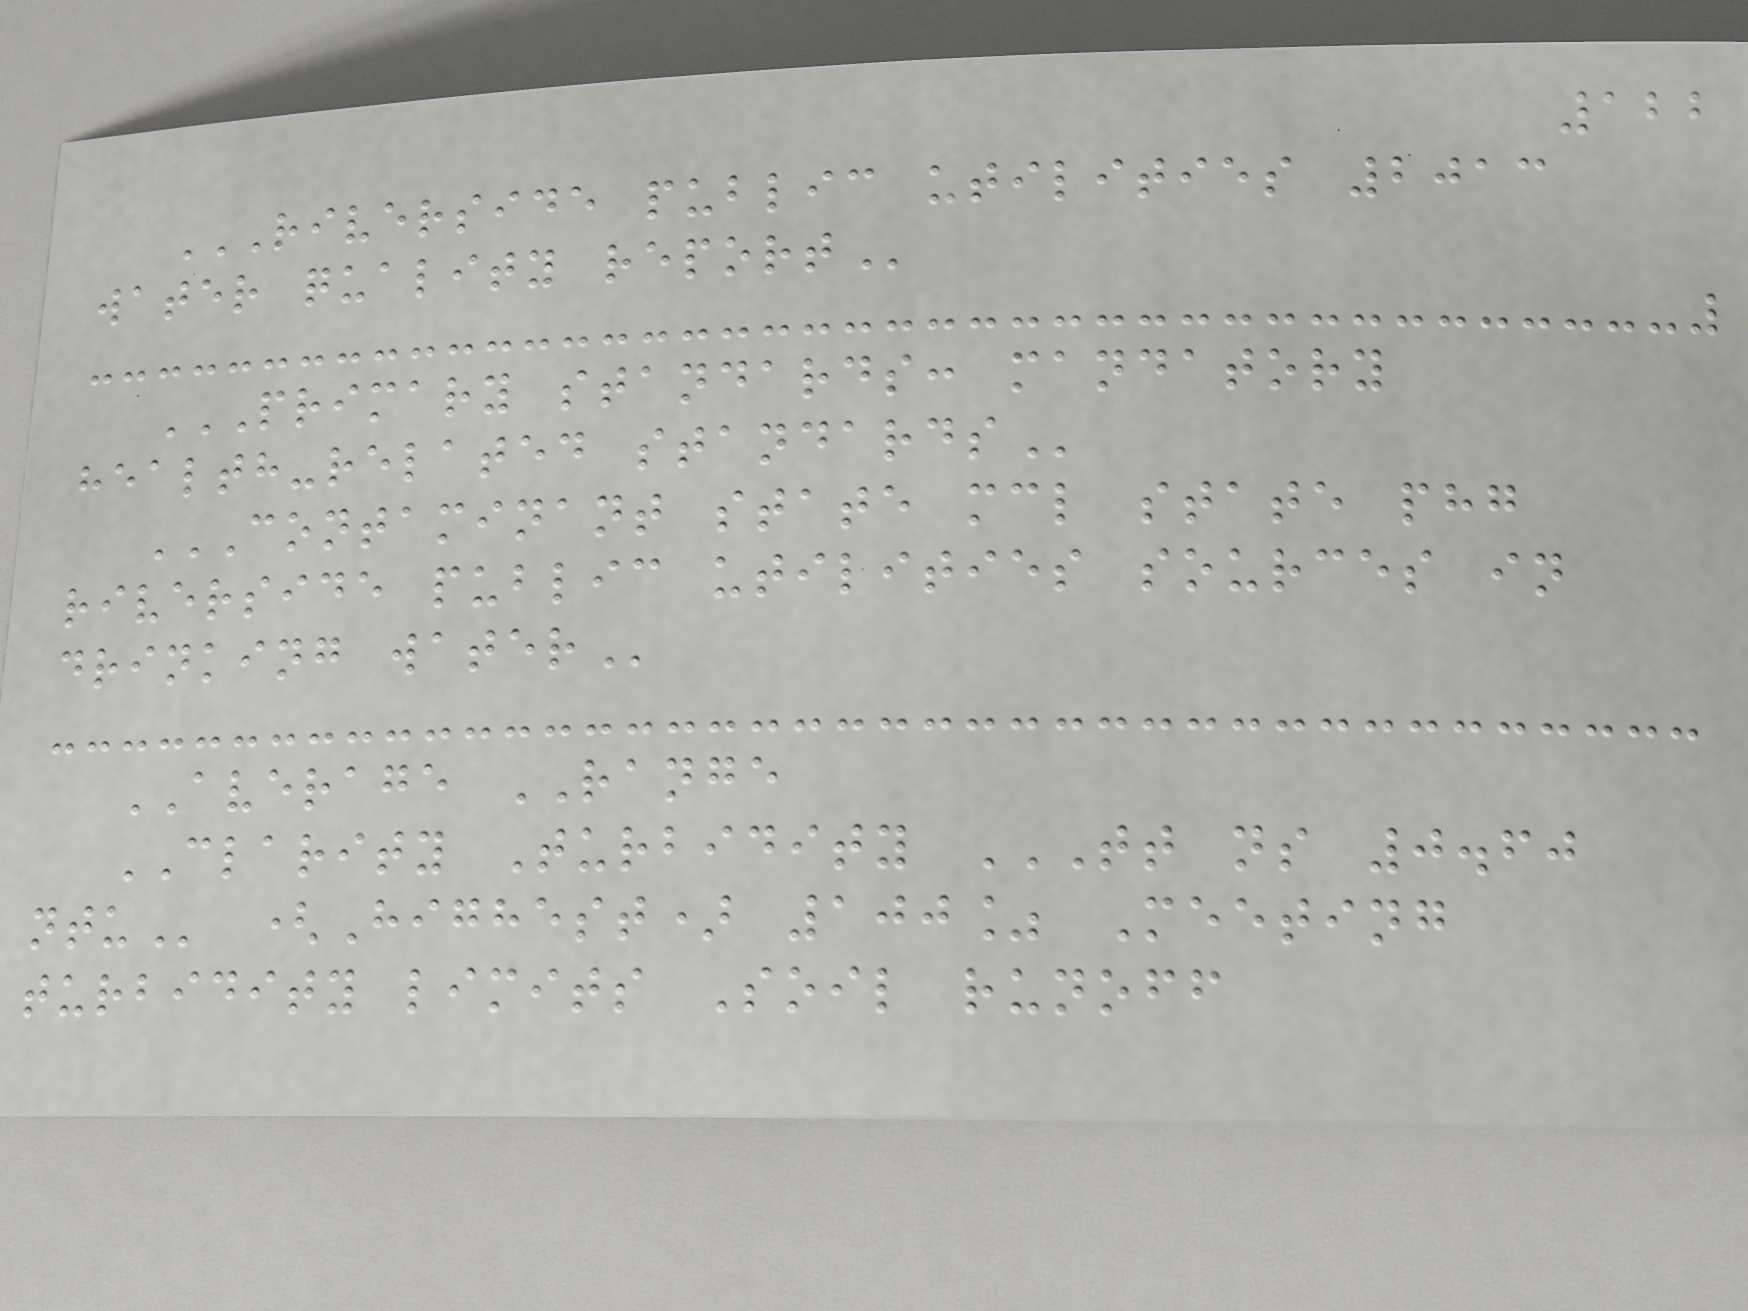122
RIVERSIDE PUBLIC UTILITIES 2013
WATER QUALITY REPORT
PRIMARY STANDARDS: MANDATORY
HEALTH-RELATED STANDARDS
CONTAMINANT STATE MCL STATE PHG
RIVERSIDE PUBLIC UTILITIES SOURCES IN
DRINKING WATER
AVERAGE RANGE
CLARITY Turbidity TT NS 0.60
NTU (Highest) 100% Meeting
turbidity limits Soil runoff
